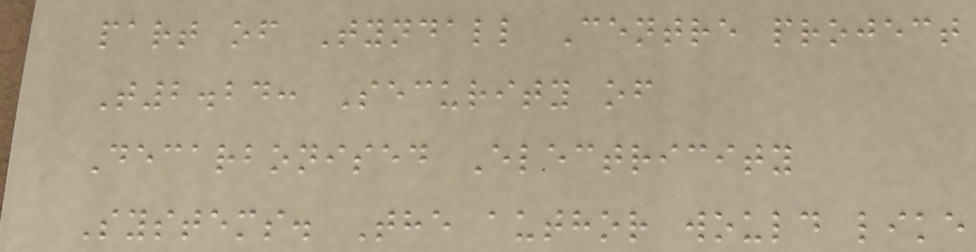part of Tyndall Centre project
T2.24: Security of
Decarbonised Electricity
Systems. The author would like
